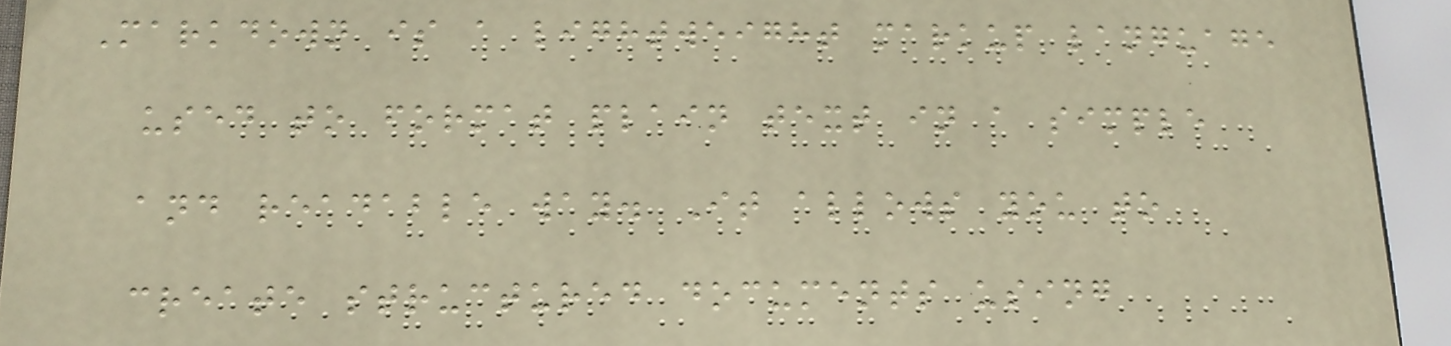Markdown is a lightweight markup language
used to format plain text in a simple
and readable way. It allows you to
create structured documents using
